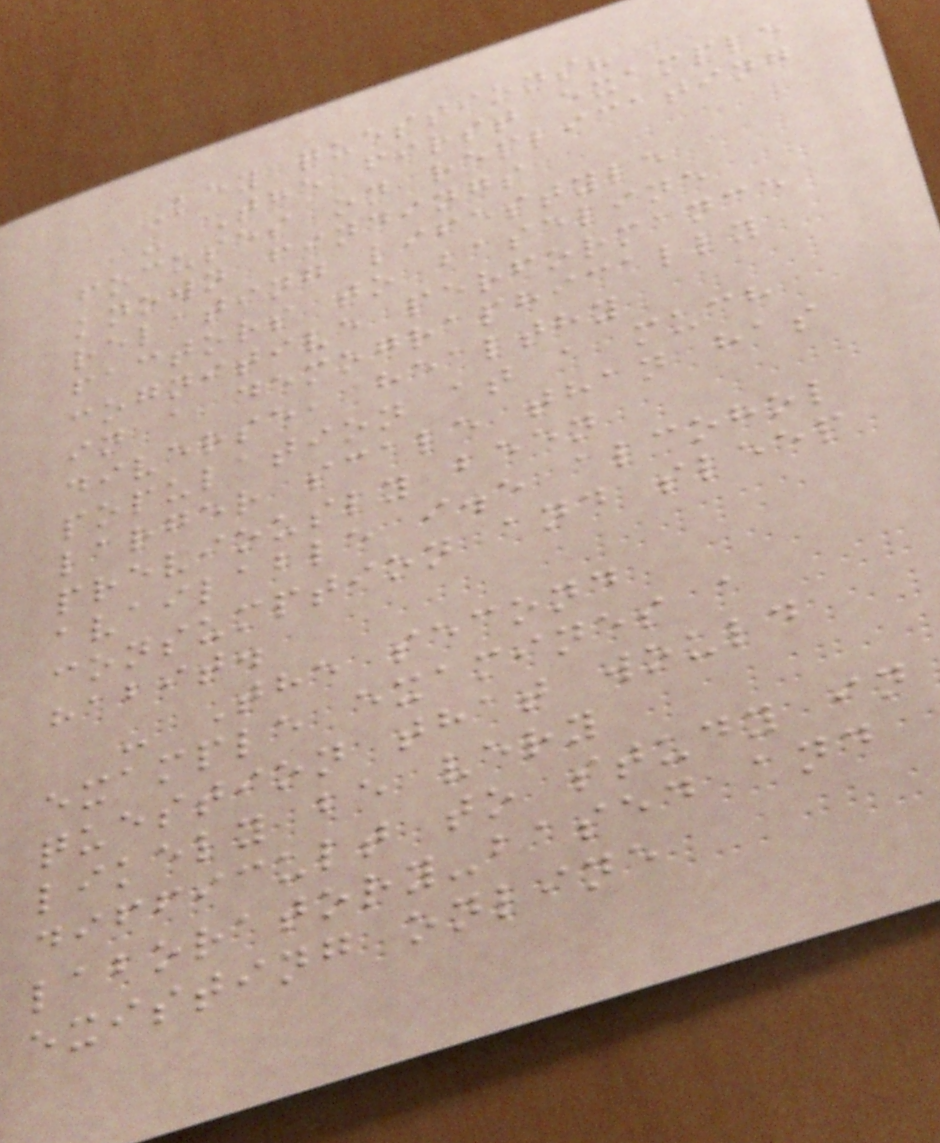Key questions?
- The first example
focuses on replicating
known findings
relating lifestyle
factors to baseline
cognitive performance
in a demographically
diverse, healthy
population at a much
larger scale than has
previously been
available i.e alcohol
consumption and sleep
habit.
- The second
example examines a
question that would
likely be very
difficult to study in
laboratory-based and
existing online
